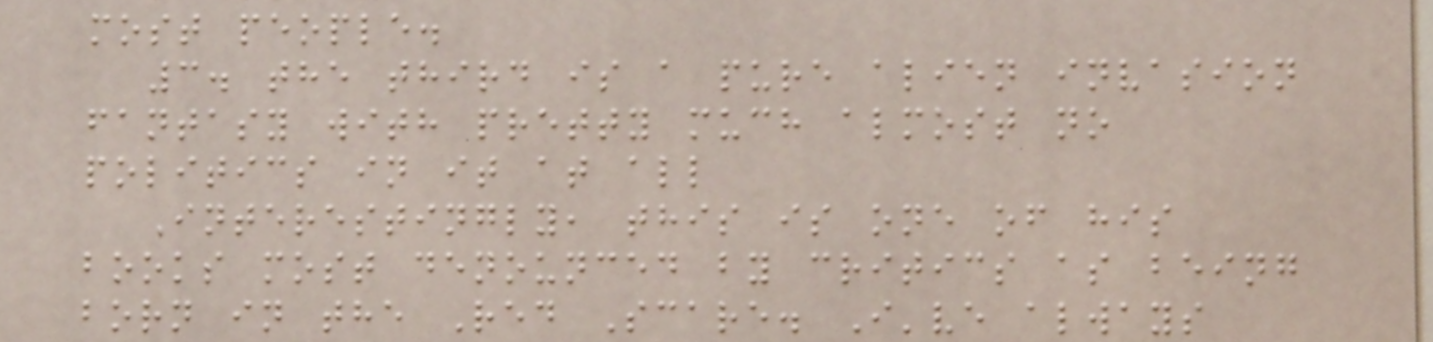most people.
3. the third is a pure alien invasion
fantasy with pretty much almost no
politics in it at all
Interestingly, this is one of his
books most denounced by critics as being
born in the Red Scare. I've always
